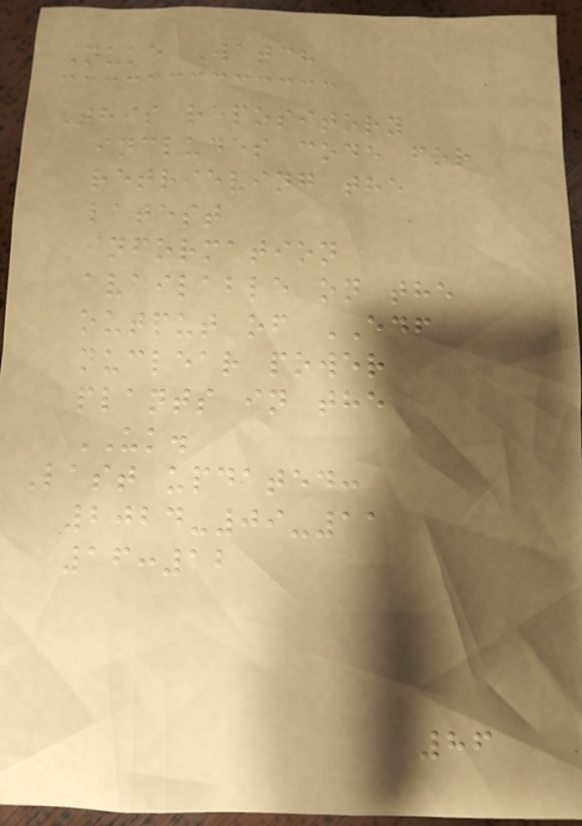Nuke Watch
This repository
includes code for
retrieving the
latest
information
available on the
output of EDF
nuclear power
plants in the
UK.
Last updated:
2024-09-11
16:12
86
